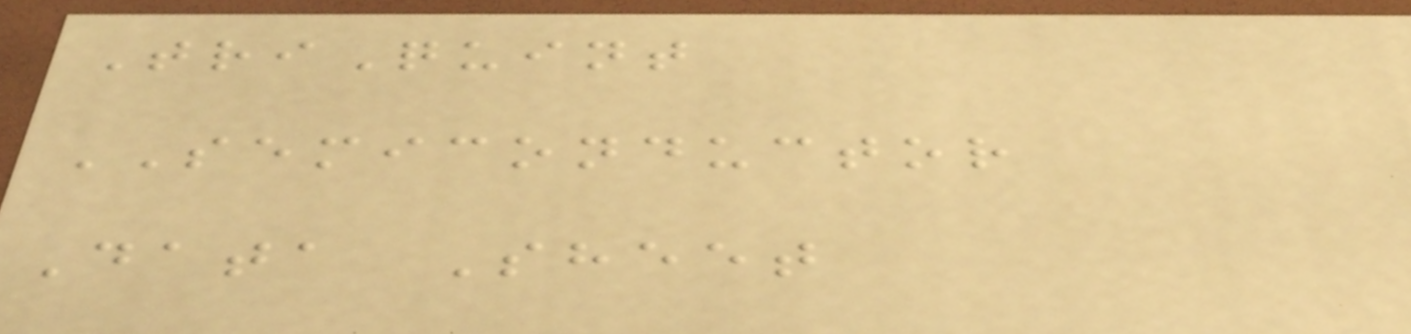TriQuint
SEMICONDUCTOR
Data Sheet
